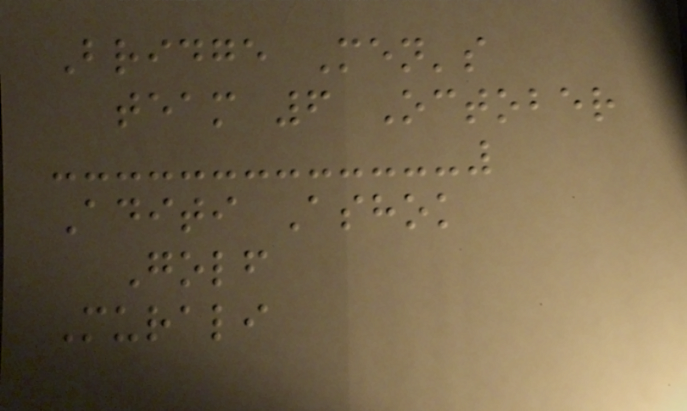Bridge Men's
team 6 October
Aditi Ashok
Golf
Murali
